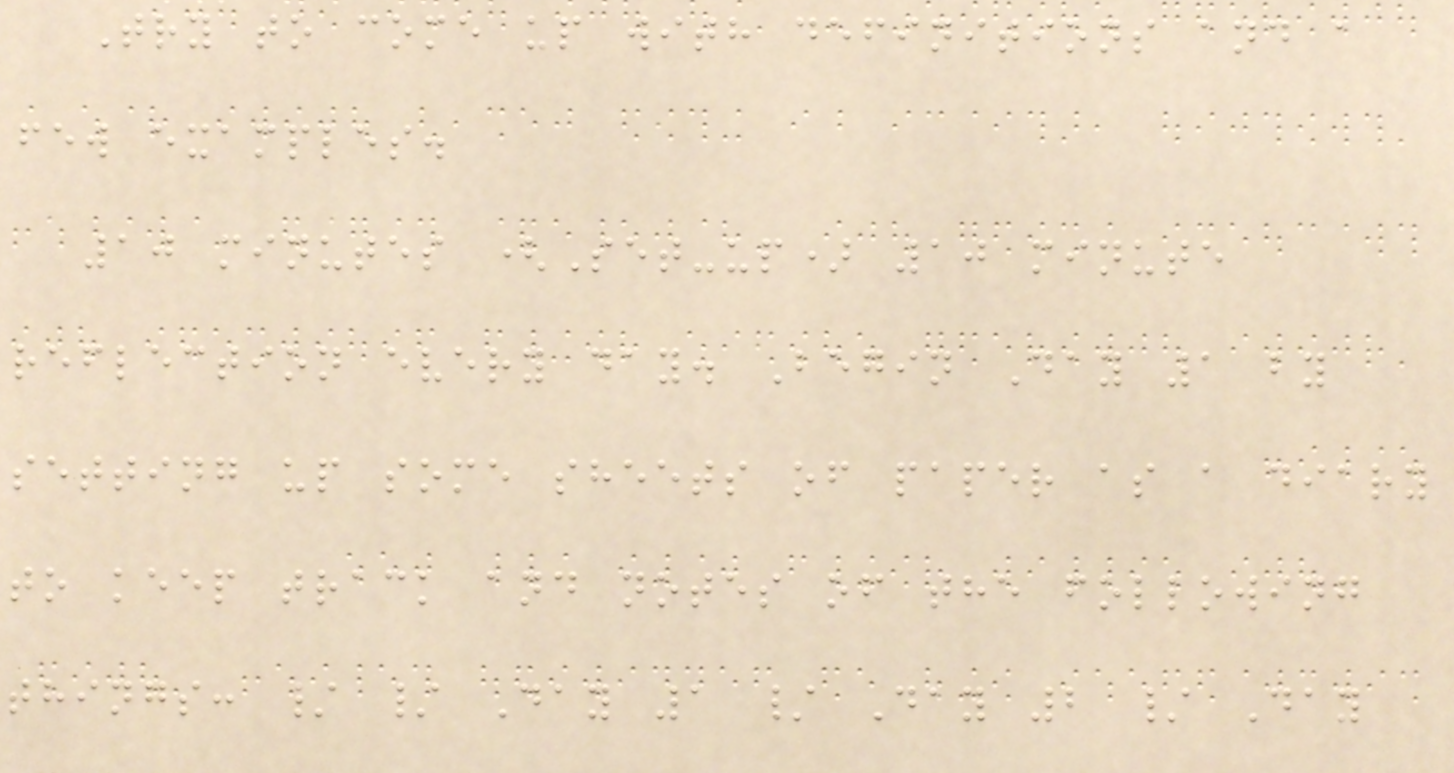Try to come up with definitions and a
few examples.
10 minutes (Set-up) 10 minute
reflection every day. Begin Day 1 by
setting up some sheets of paper as a diary
to keep track and notes of the following
things: / / Day 1 / Day 2 / Day
